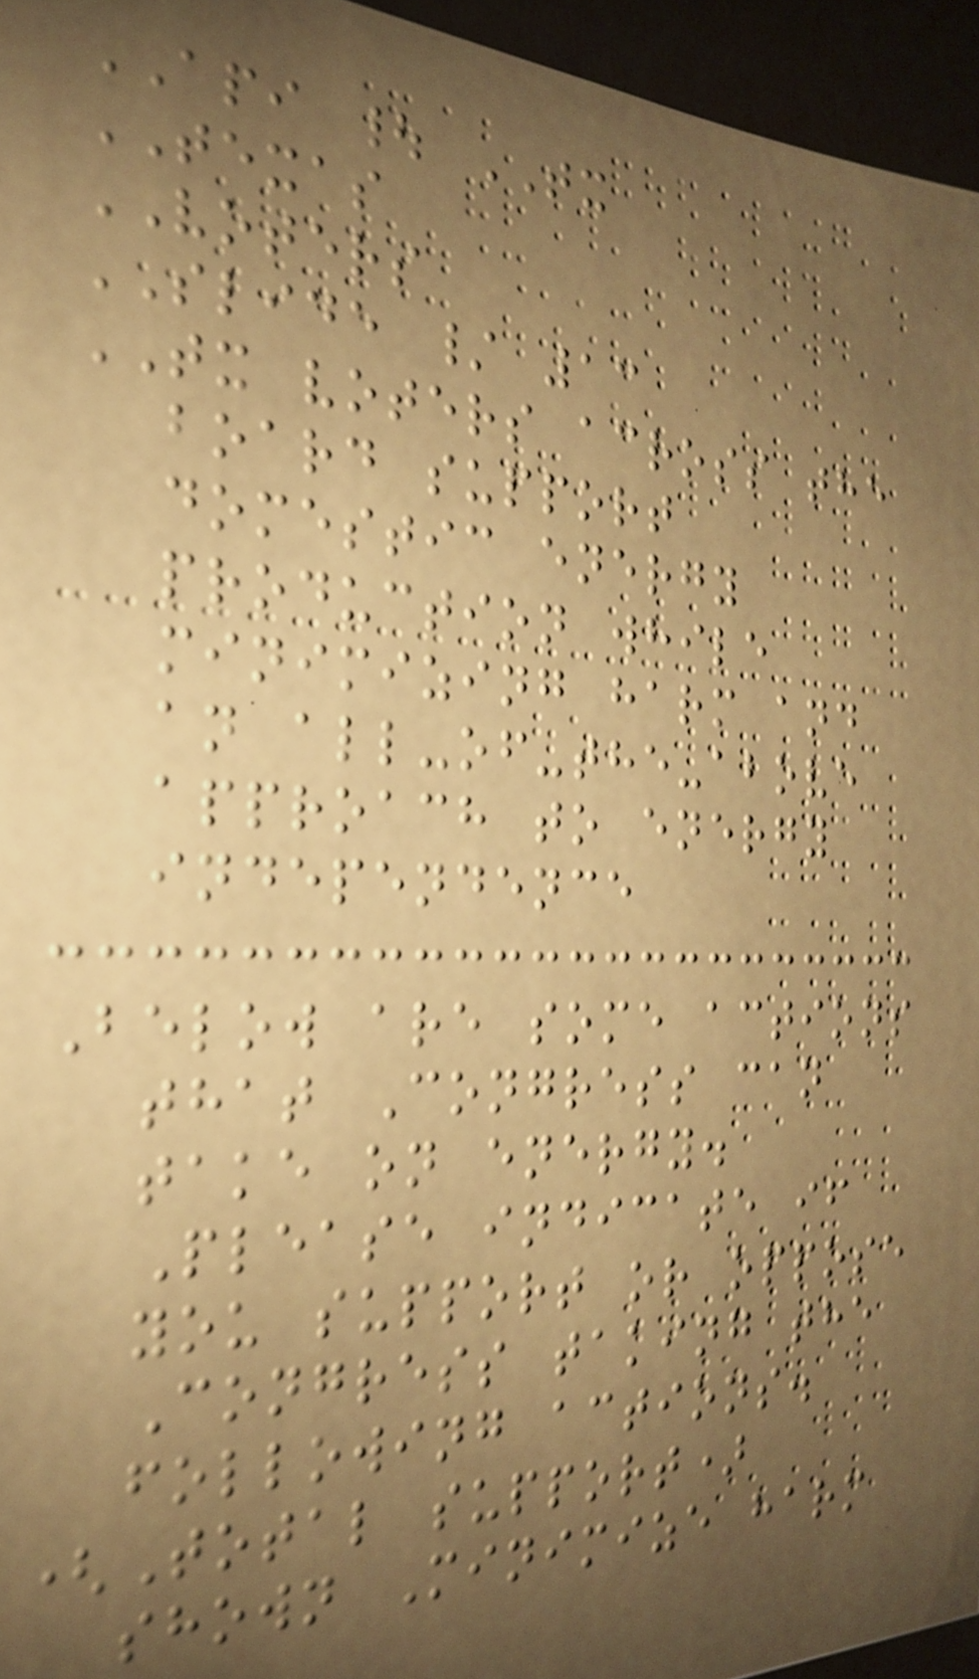API | TX
TEXAS
VOTERS
SLIDE / 13
TX voters across the
board support
domestic energy
production while
minimizing harm and
an all-of-the-above
approach to energy
independence
Below are some actions
that Congress can
take on energy.
Please indicate if
you support or oppose
Congress taking the
following actions.
(Total support)
shown Minimize harm
